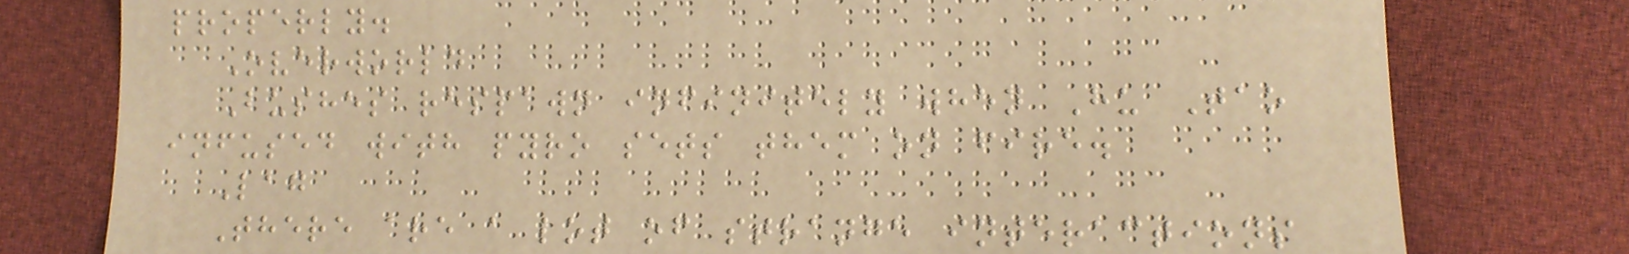properly.
Overworld
Bushes respawn infinitely when Hu Tao
infused with pyro sets them on fire.
Lag
There are a lot of strange interactions
